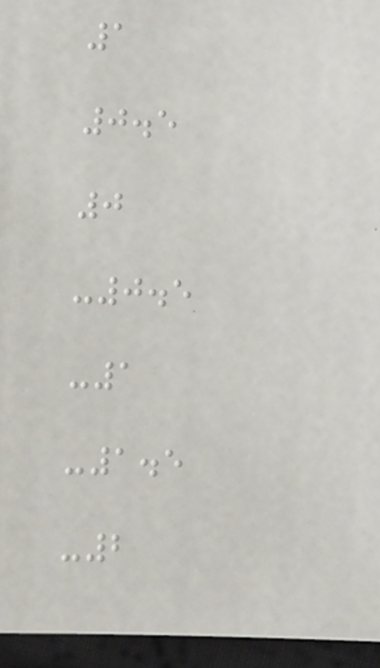1
0.5
0
-0.5
-1
-1.5
-2
